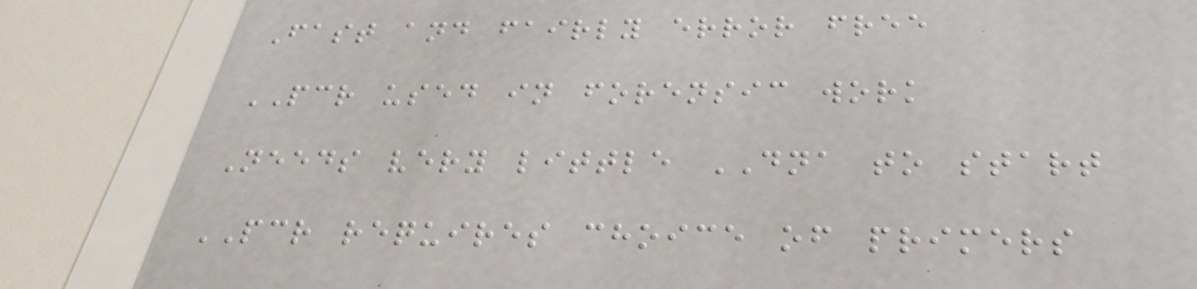Fast and fairly error free
PCR used in forensic work
Needs very little DNA to start
PCR requires choice of primers
